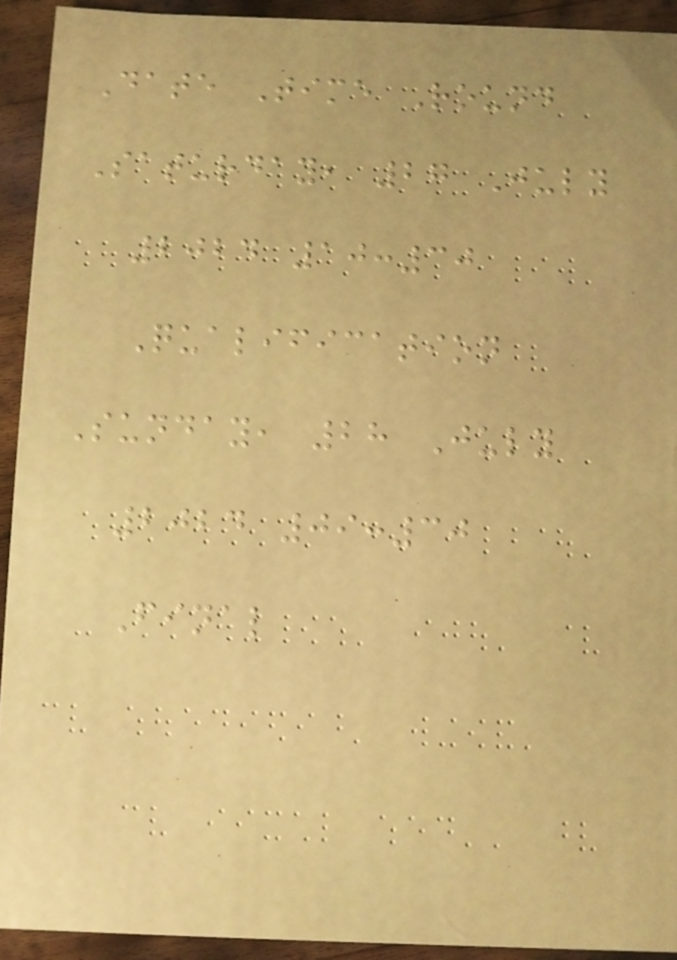Date Time Round
Saturday, 27 July
2024 10:30
Qualification
Sunday, 28 July
2024 09:30
Final
